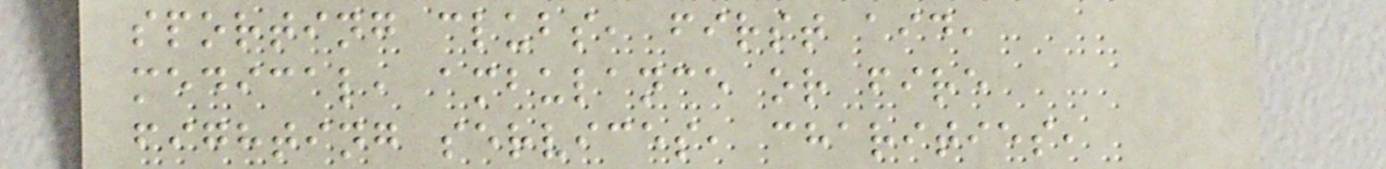sporting clubs, first aid,
medical, ambulance or fire
fighting services, charities,
